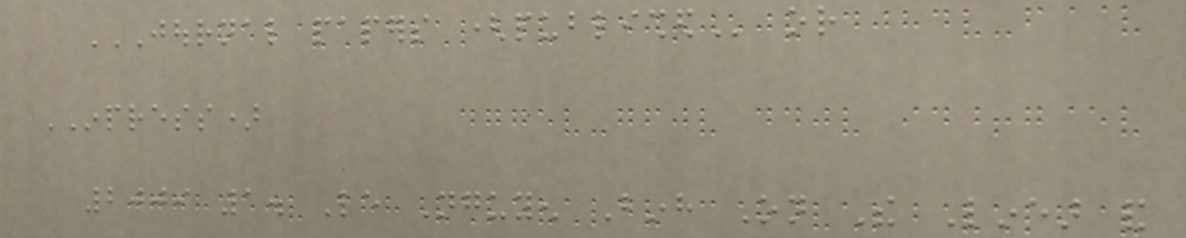JOURNAL PAPERS (PUBLISHED or
INPRESS)
2009 1. Le Nguyen Binh On The Linear and
